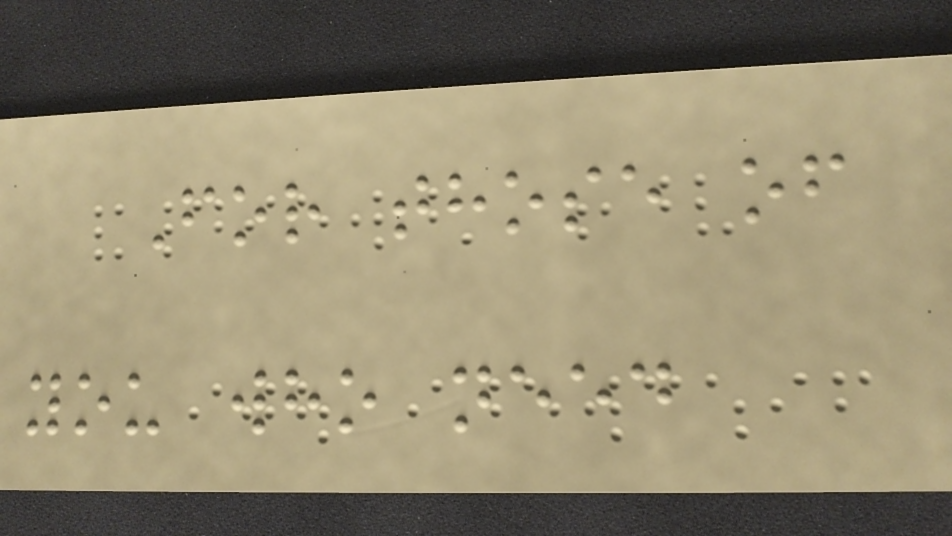For those of
you who need
